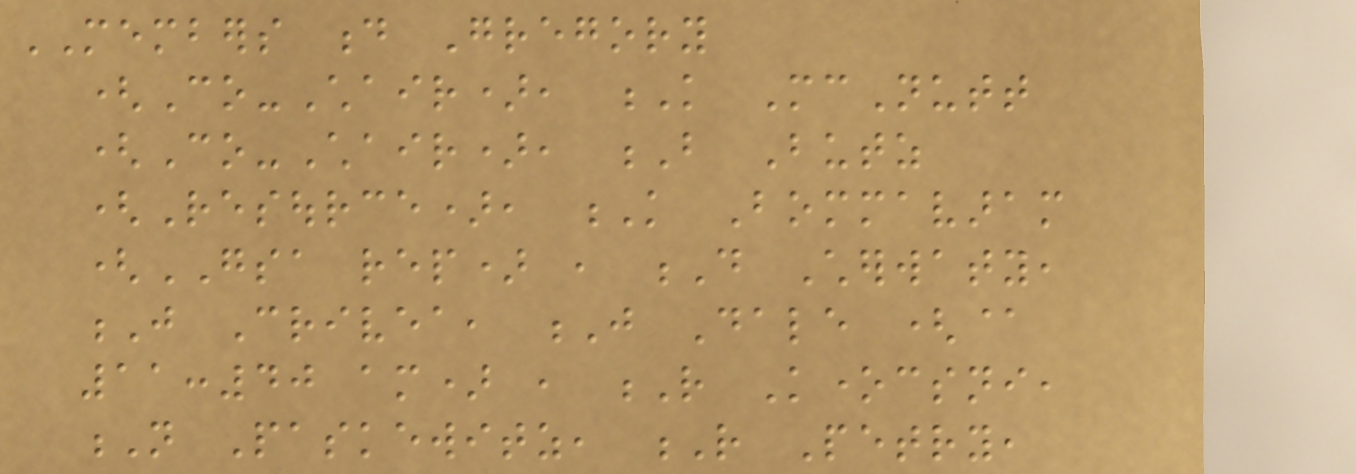MEMBERS d Gregory
(Co-Chair), K McNutt
(Co-Chair), B Butz
(Resource), K Bommavaram
(GSA rep) , D Cherwaty,
J Crivea, J Dale (@
11:40 am) , R Konecsni,
N Paskewitz, R Petry,
